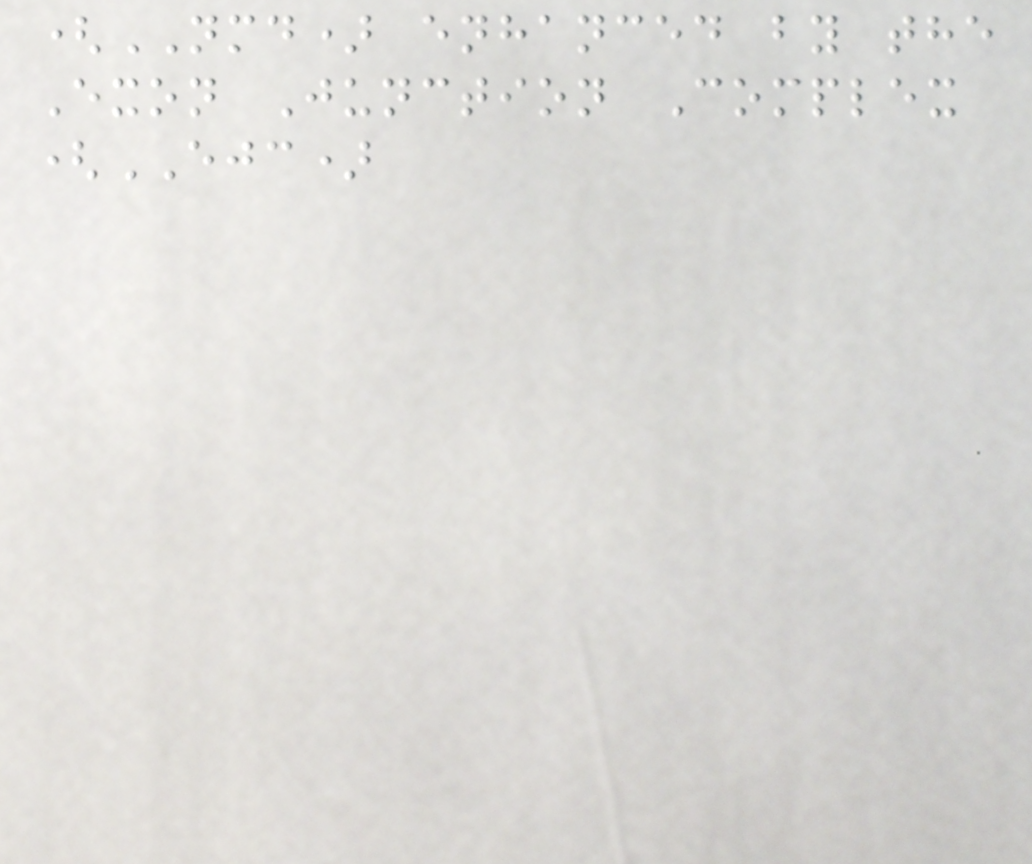(NMD) enhanced by the
Exon Junction Complex
(EJC)
